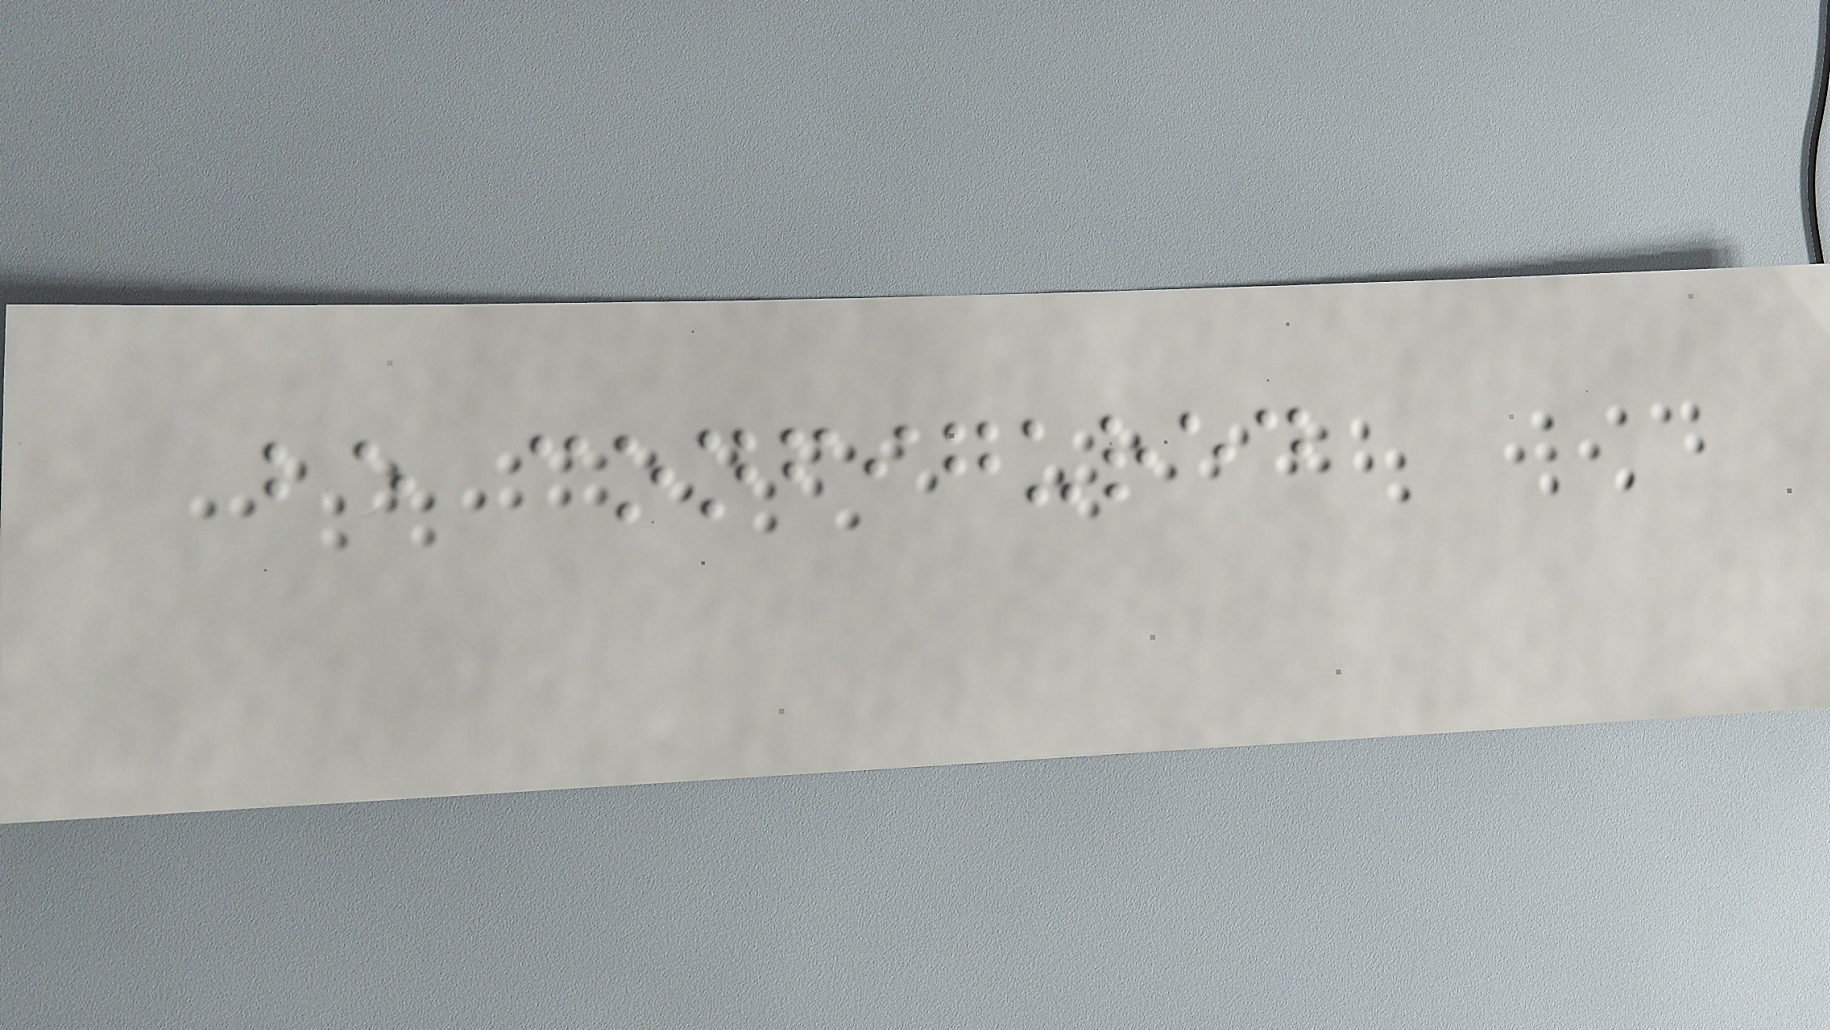be configured
